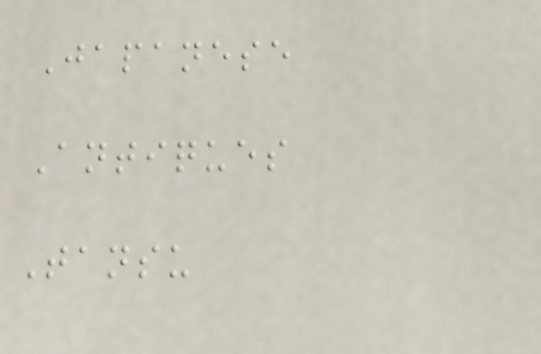Japanese
Antiques
Tansu
